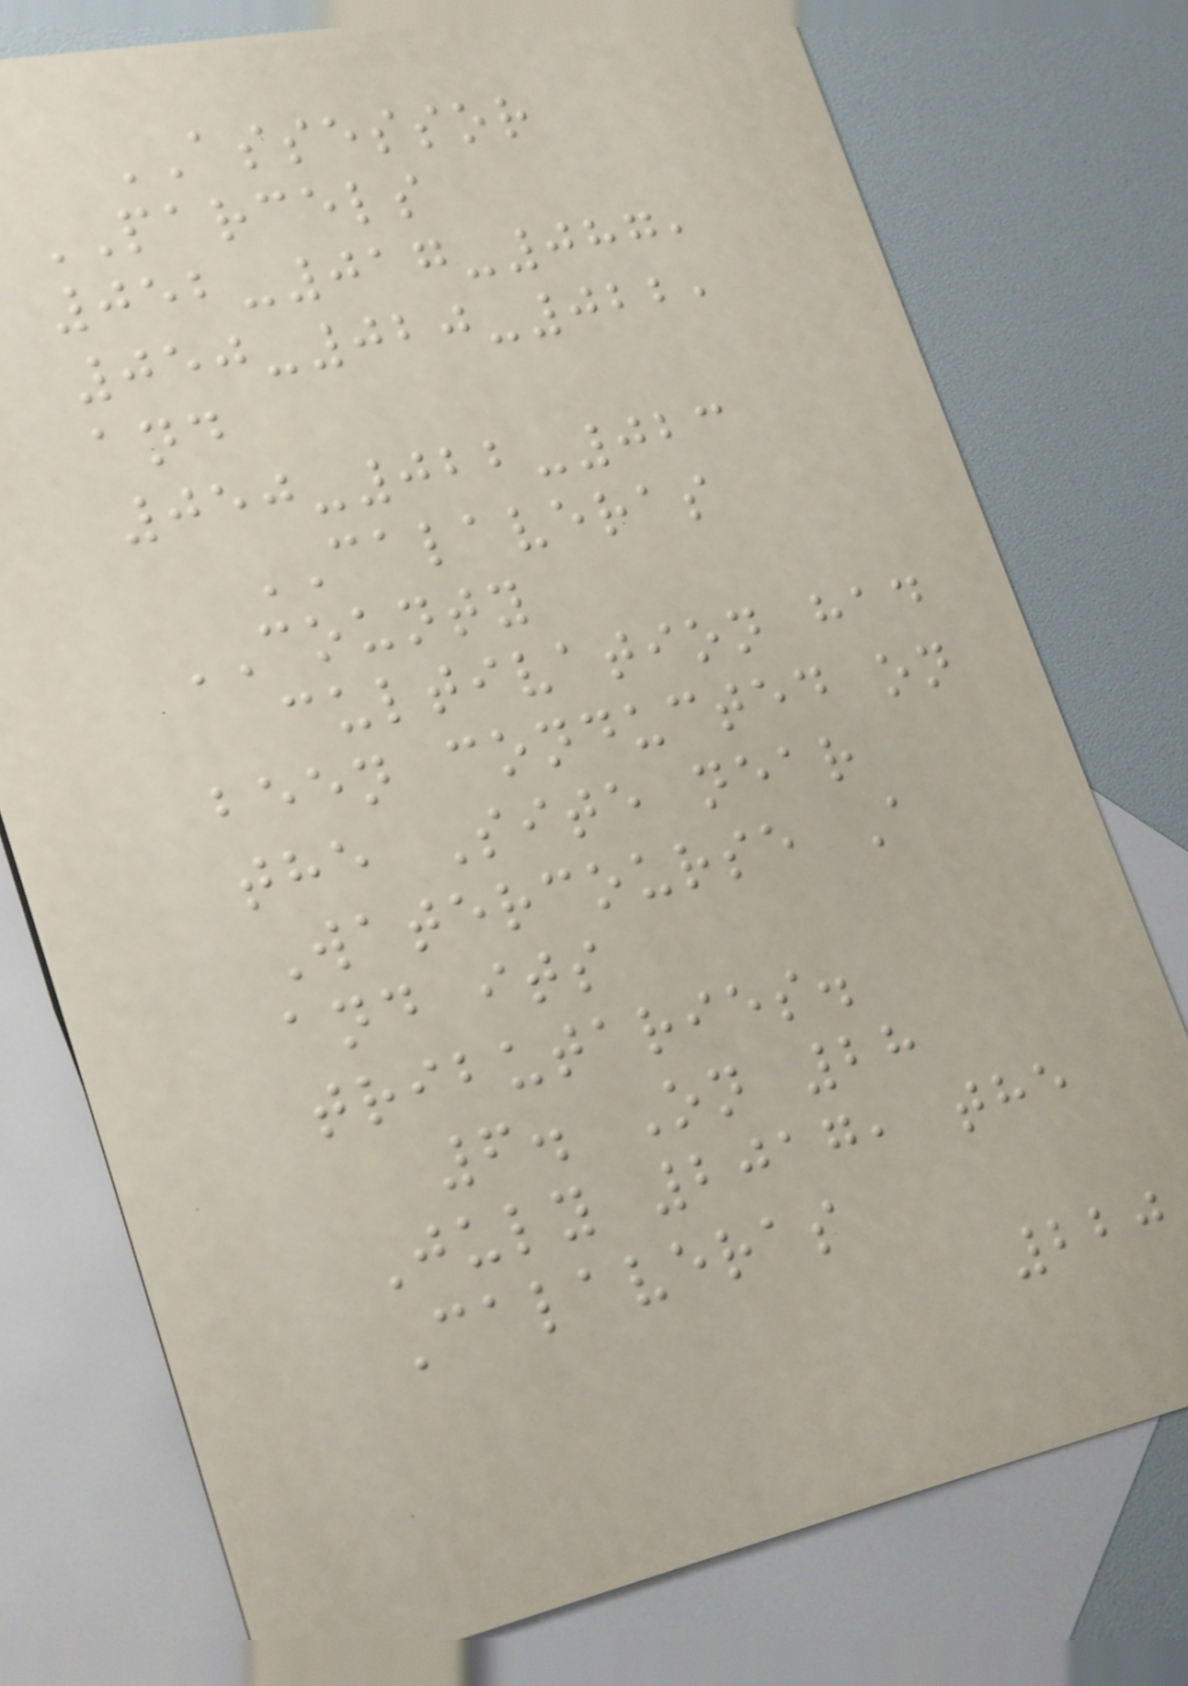ASSESSOR
PARCELS
052-017-087,
050-020-022,
and
050-022-023
CALAVERAS
COUNTY
cultivation had
been conducted on
the Site near
Watercourse A
and its
tributaries.
6. On 28
July 2017, the
Calaveras
220
